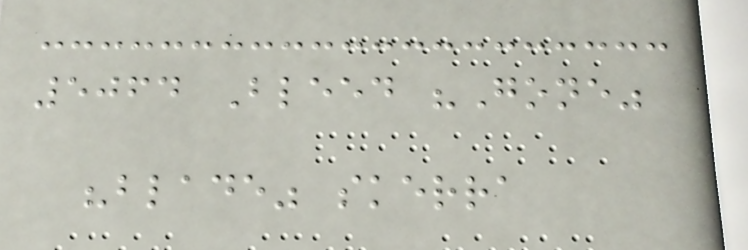5064 Bleed "Gone"
"blade" skerra
